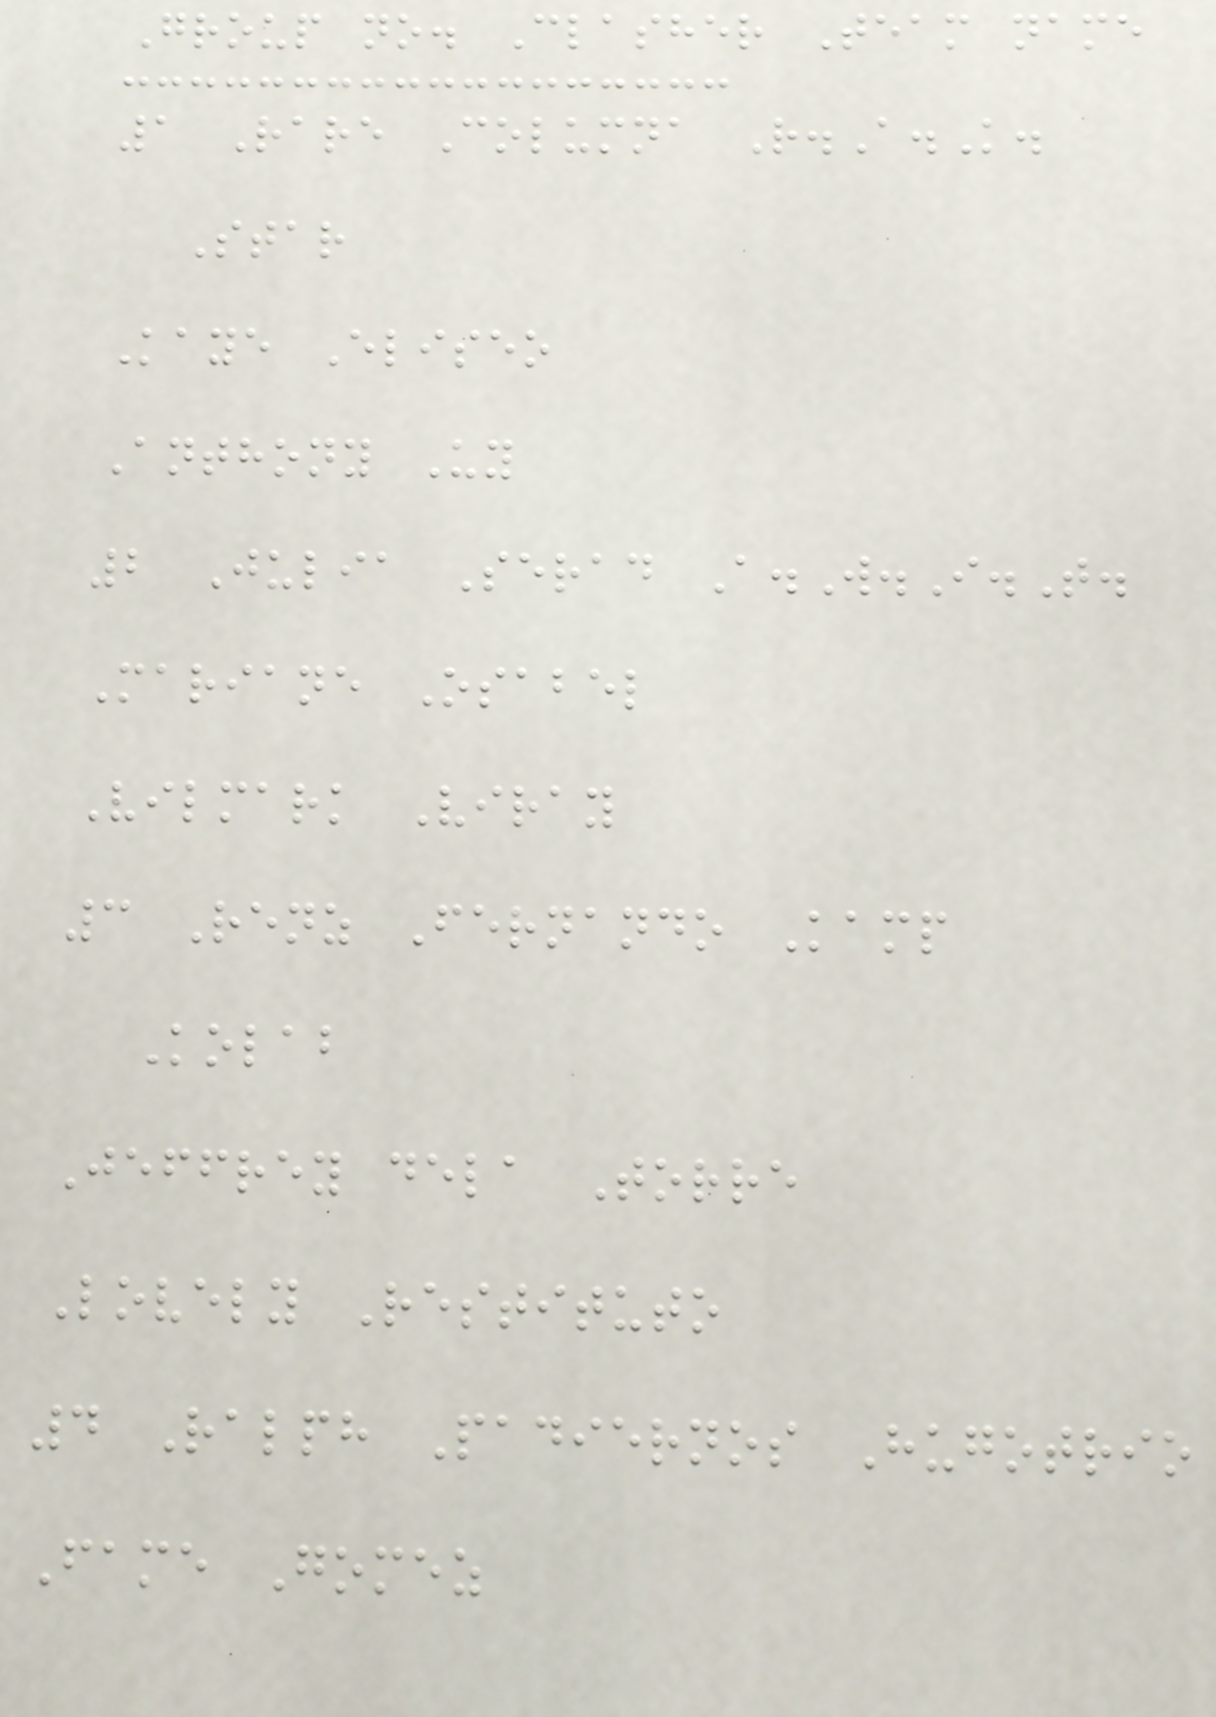Group no. Clasher Team name
1 Rare Columna R.A.K.
Star
Kaye Eliseo
Anthony Uy
2 Julia Serad A.W.I.T.
Mariane Osabel
Vilmark Viray
3 Renz Fernando Kamp
Kolab
Jeffrey dela Torre
Lovely Restituto
4 Ralph Padiernos Hugotrio
Fame Gomez
